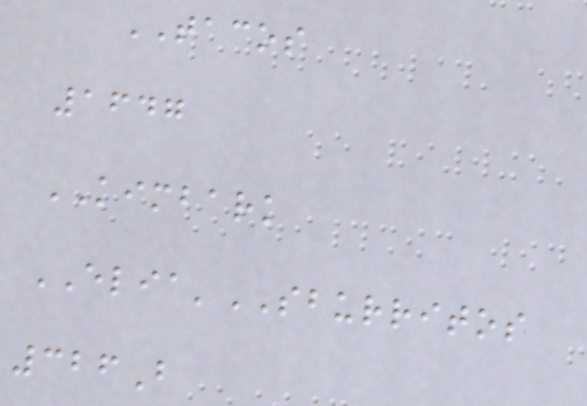TACOS
1647
KIMBARK
ELIA'SBURRITOS
326B
